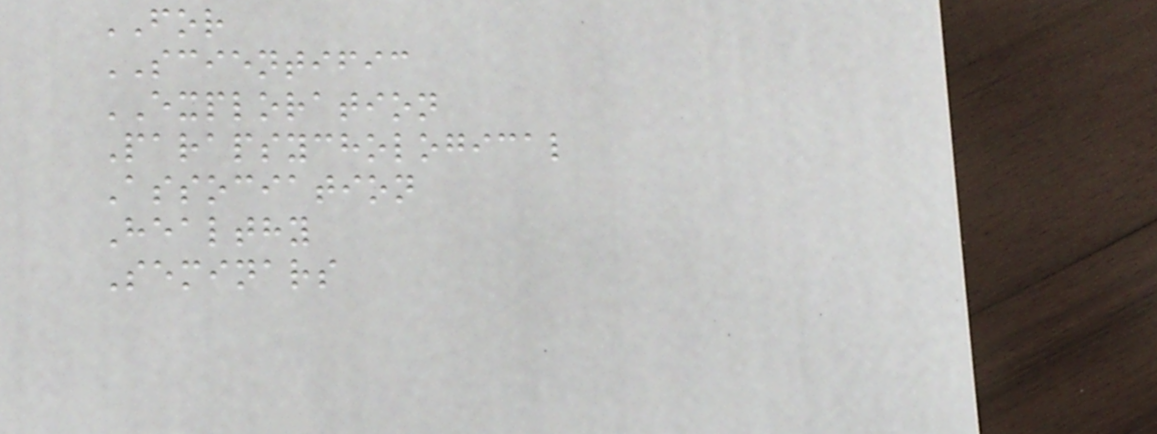FOR
SCIENTIFIC
EXPLORATION
Parapsychological
Association
Healthy
Seminars
